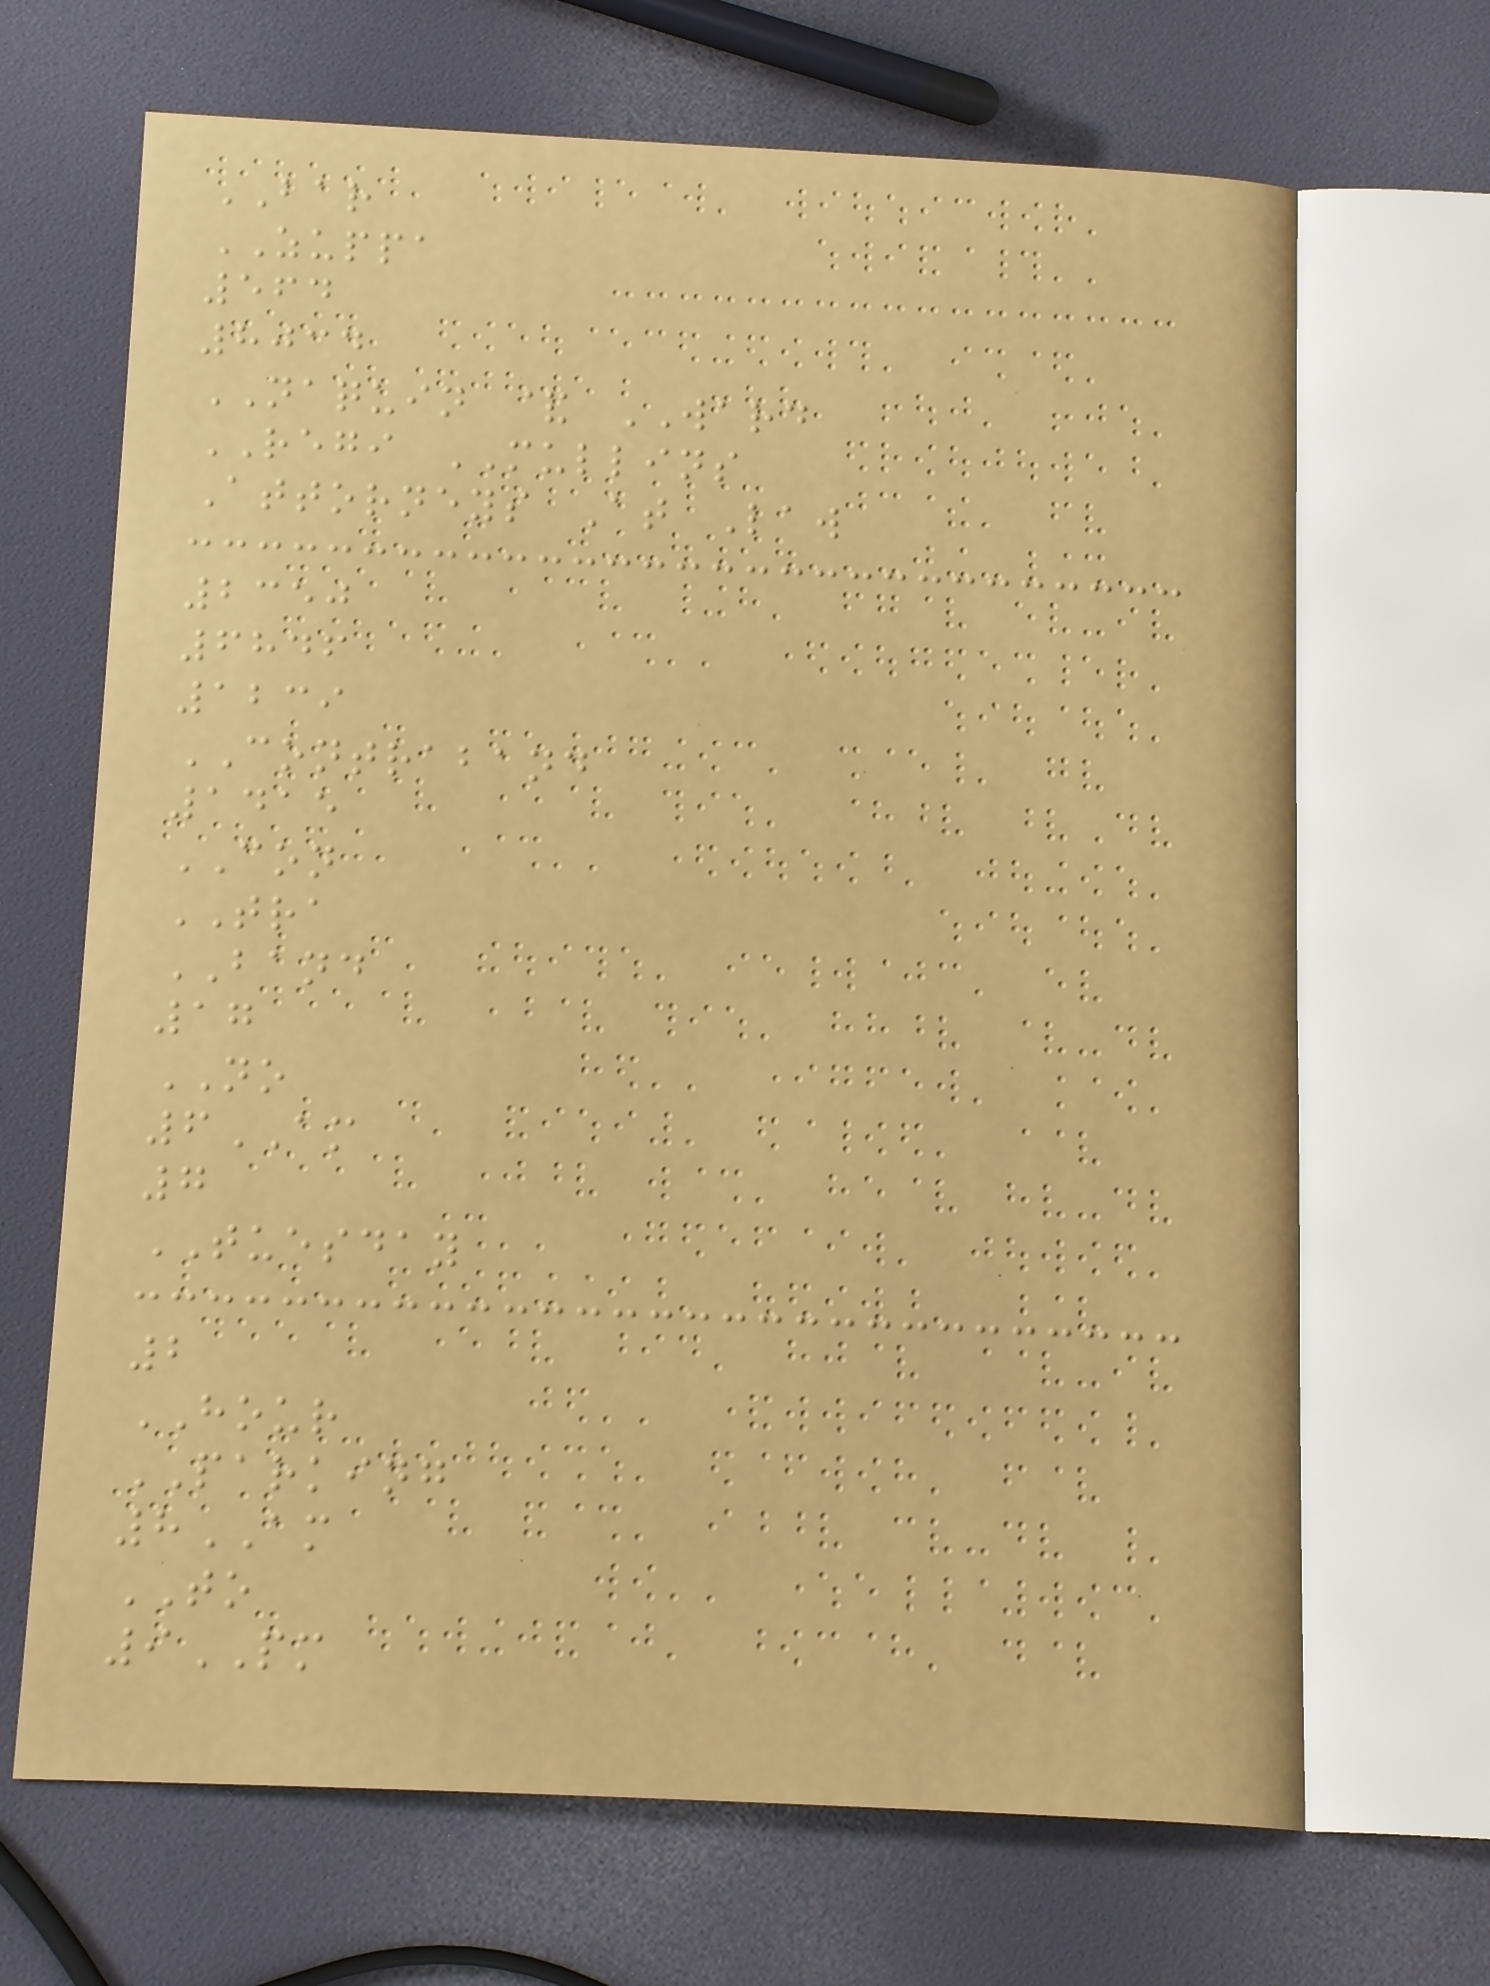BAR
ZUPPA
564
8034
NAQUIN & WARD
REGI MULLINS
Attorneys At Law
2350
6846
1239
CONTRABAND
1415
CON
TRA
BAND
17
NO
6AM
7
TUESDAY
2
HOUR
PARKING
8AM
TO
9PM
